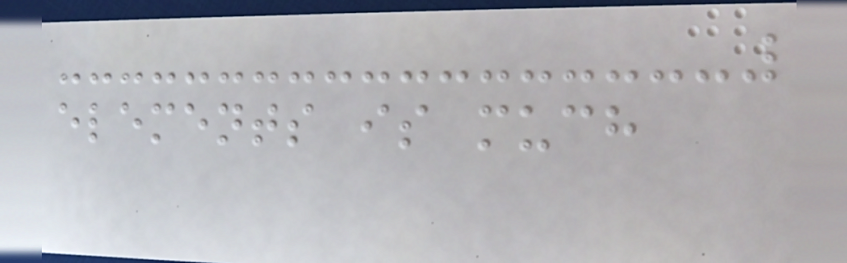elements is much
